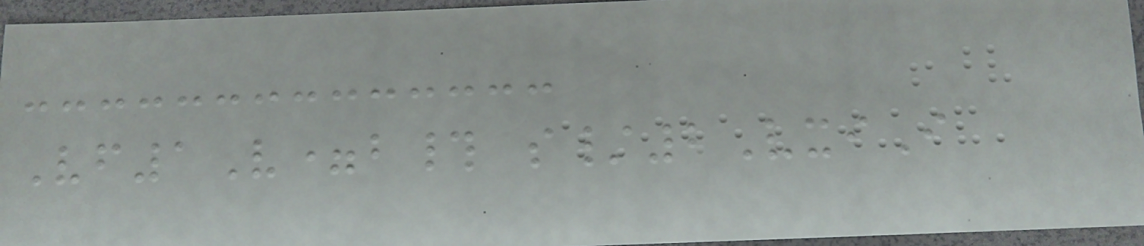Vf1V=b# s/2VxiI
